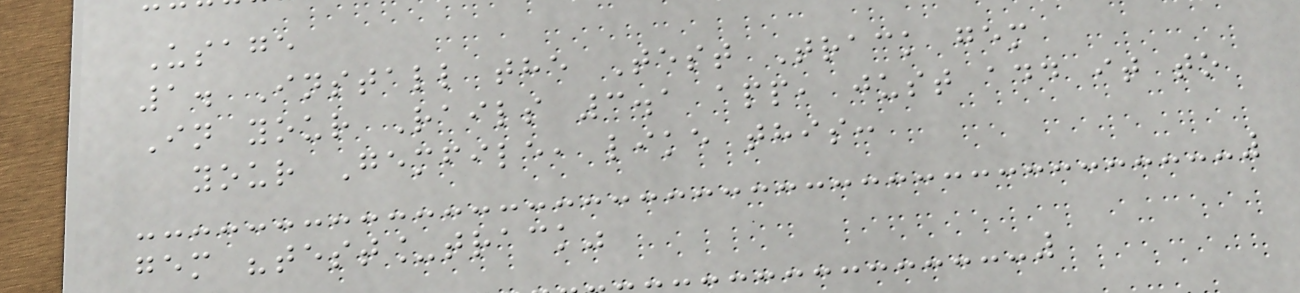Usage
1. Install the Test Track gem
In your Rails 3.1 app, just add it to
your Gemfile, like this:
gem "test_track"
